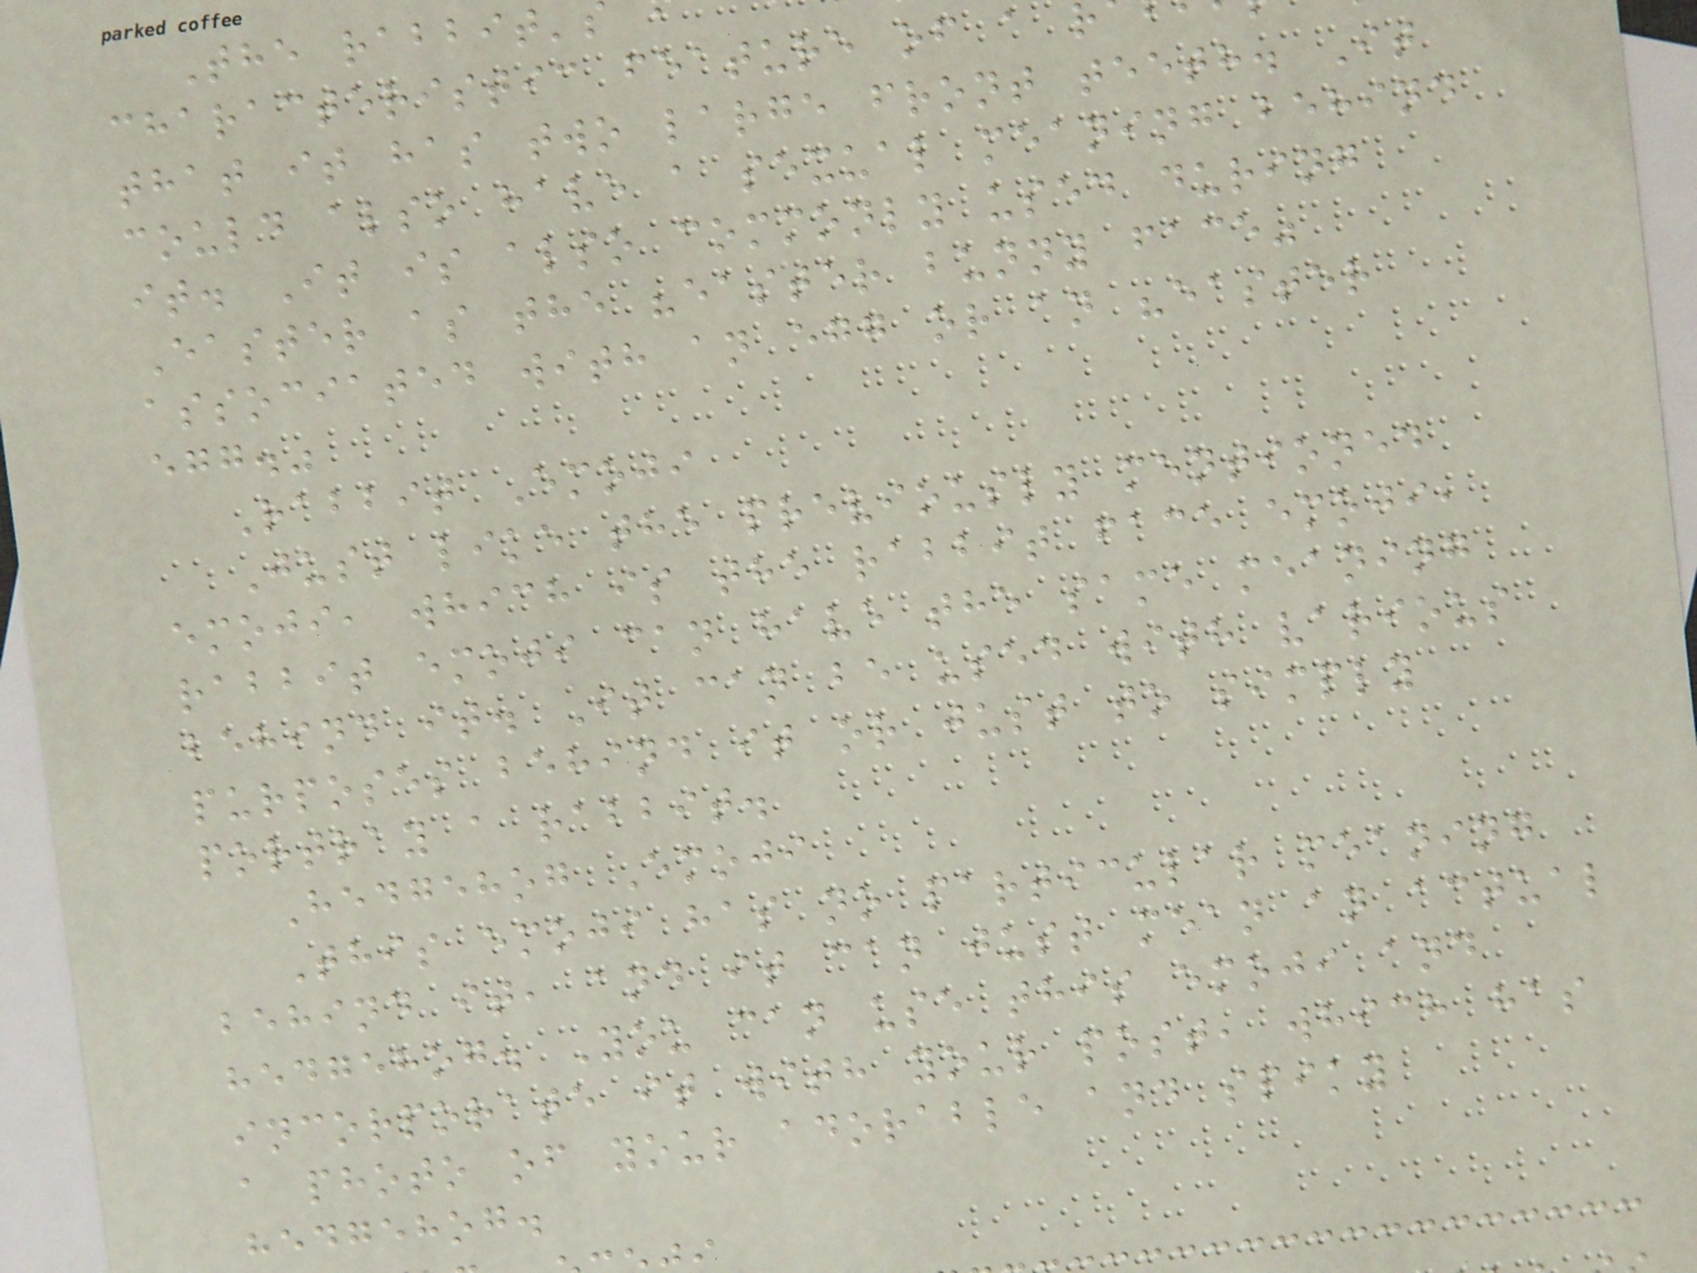The rabbit'
characteristic feature of a
that it has two large front teeth. It
could also have a sexual meaning behind
it. It is also commonly used during
Easter as the "easter bunny face"
associated with an egg or an "easter
egg."
Rabbit Emoji
Just like the previously mentioned
emoji, which is the rabbit face emoji,
rabbit emoji can have the same meaning
behind it. It can be used with various
purposes behind it or just to simply
portray a rabbit.
Hedgehog Emoji
This emoji has no particular meaning
behind it, and it can just mean an actual
hedgehog. You can use this emoji and
incorporate it with your post, which has
a photo of your adorable and spiky
hedgehog.
